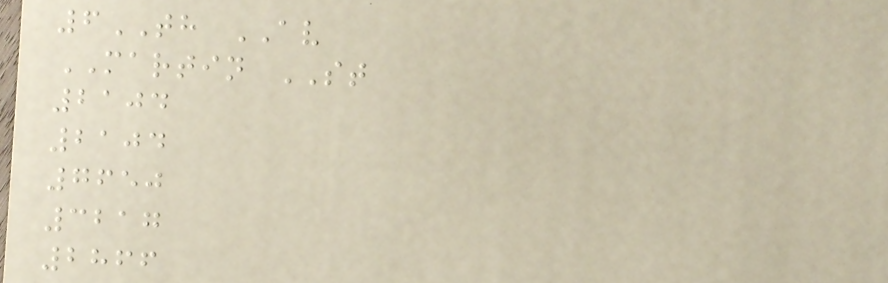6TH AV
MARTIN ST
2104
2104
7650
3217
2866
